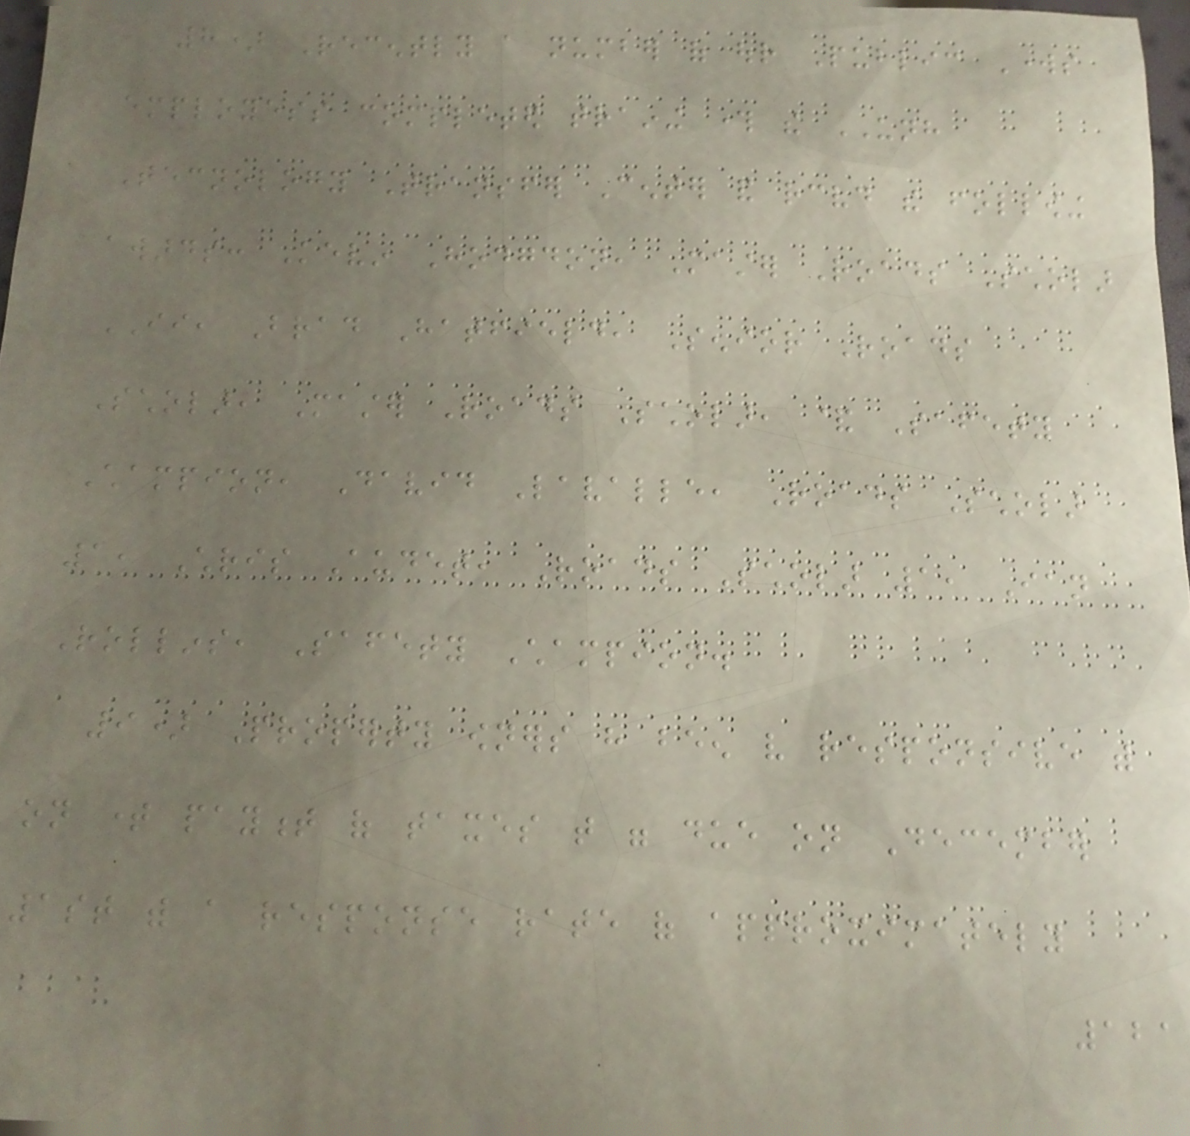8) Recently a number of our Public Works
employess completed training through the UNH
Tecnology Transfer Center and received the following
awards: Kevin Hodgdon, Master Roads Scholar
II, Brad Hatfield, Senior Roads
Scholar, Master Roads Scholar, & Safety
Champion, David Lavalle, Roads Scholar
1, Chris Audet, Roads Scholar 1, Ian
Rollins, Safety Champion.
9) Property owners have been very responsive with
on time payment of taxes that were due on December
1st with a response rate of approximately
121
